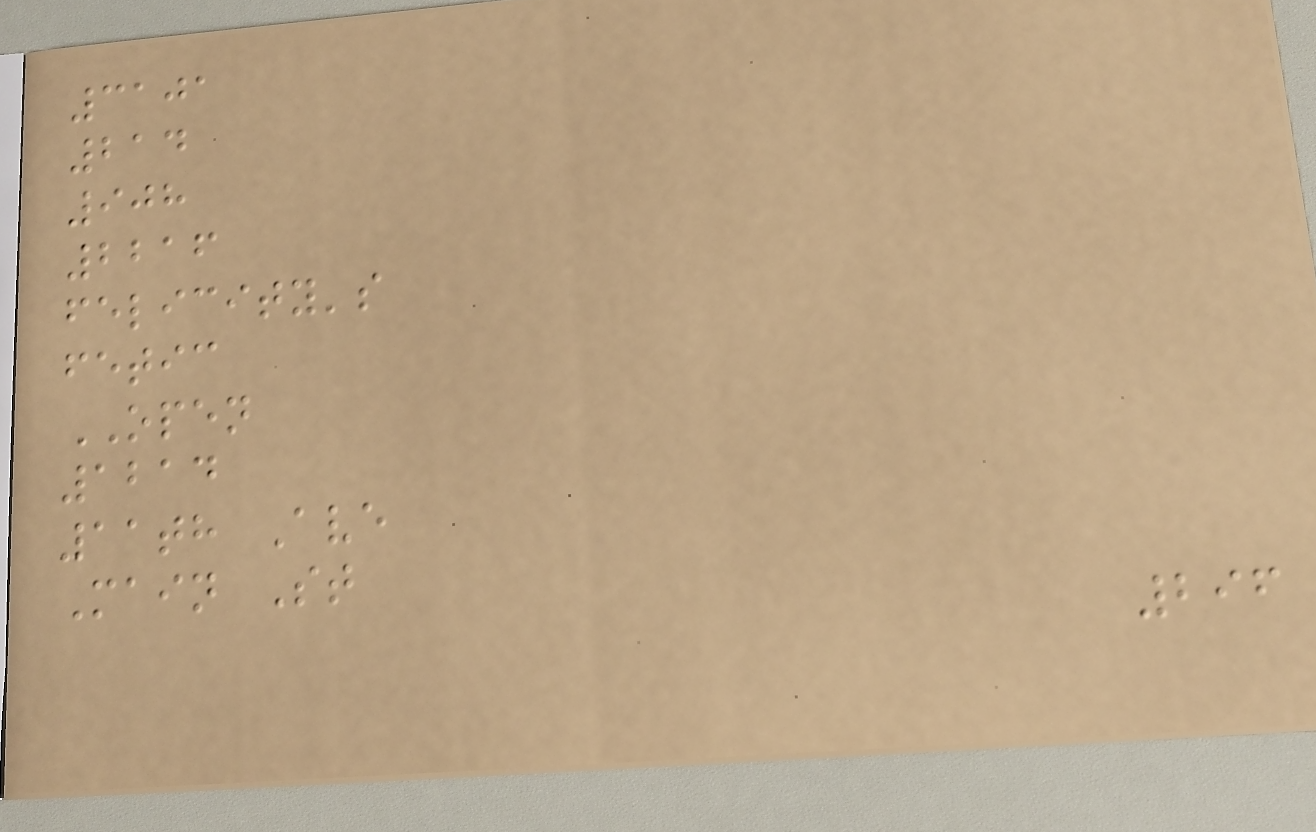3101
214
908
2216
felicity's
fetic
OPEN
1214
11th Ave
Main St
296
